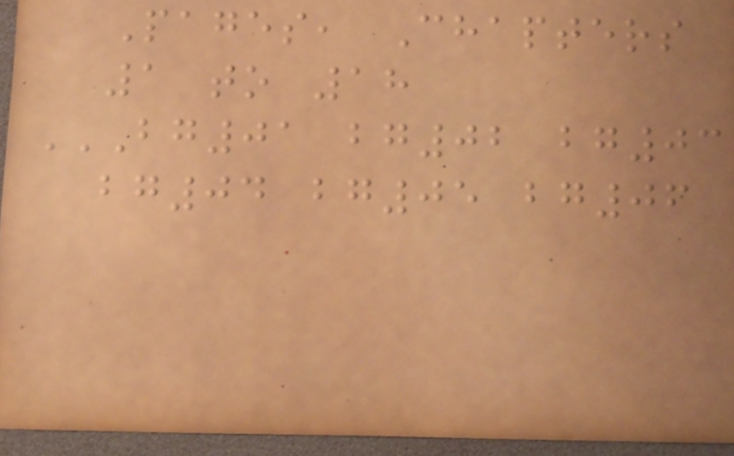Pages, Chapters
1 to 18
BG01 BG02 BG03
BG04 BG05 BG06
